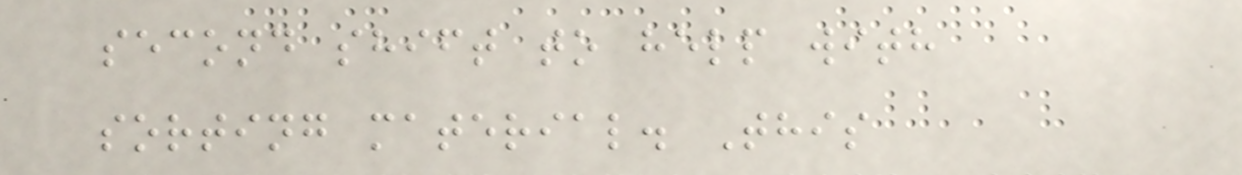second shift to help with
sorting material. This
